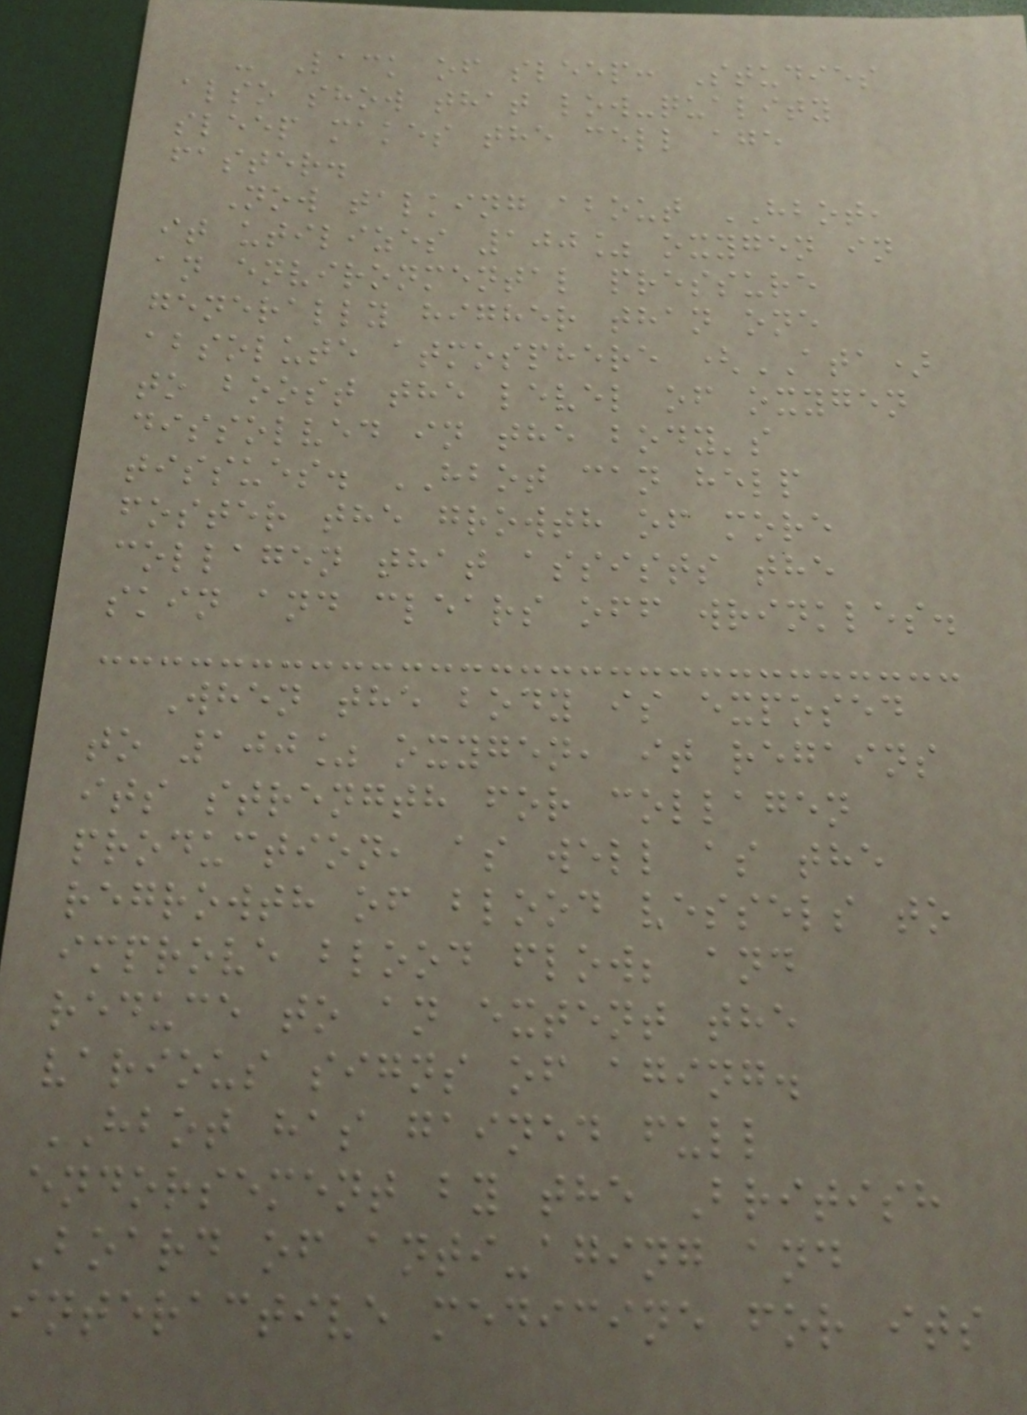- Lack of sleep: Studies
also show that low-quality
sleep makes the cell age
faster.
Now talking about HBOT,
it utilizes 100% oxygen in
an environmental pressure
generally higher than one
absolute atmosphere (ATA)
to boost the level of oxygen
dissolved in the body's
tissues. HBOT can help
foster the growth of more
collagen that assists the
skin and clears off wrinkles.
When the body is exposed
to 100% oxygen, it regains
its strength for collagen
production, as well as the
regrowth of blood vessels to
improve blood flow; and
reduce to an extent the
various signs of aging.
HBOT has gained full
endorsement by the British
Board of anti-aging and
interactive medicine for its
